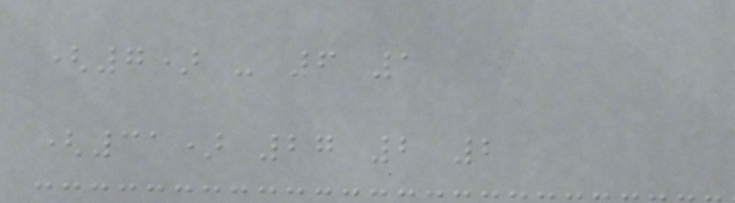(7) - 6 1
(31) 27 2 2
